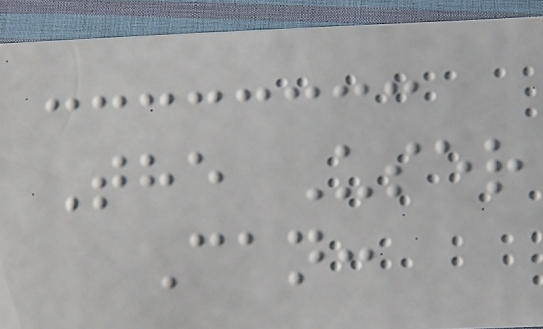The User
Can:
